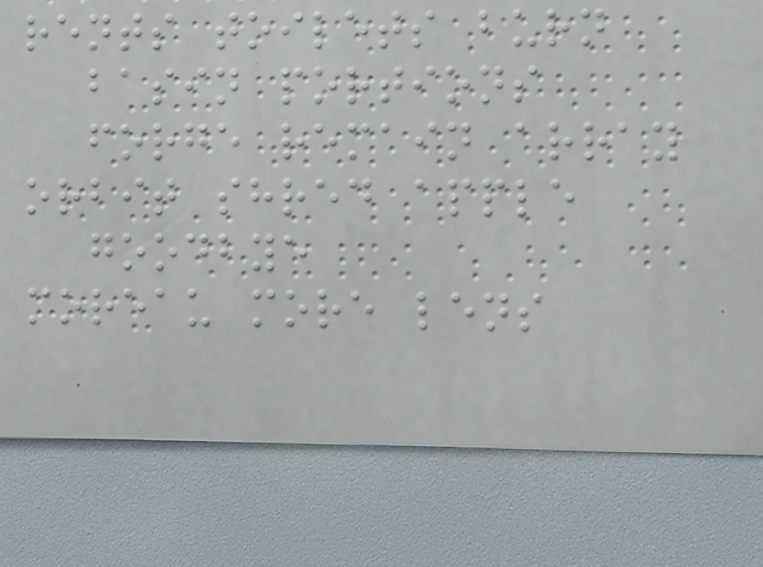rents toilets burn
basin portions
forge remain array
orbit shred apple
goodbye
moreau more lens
